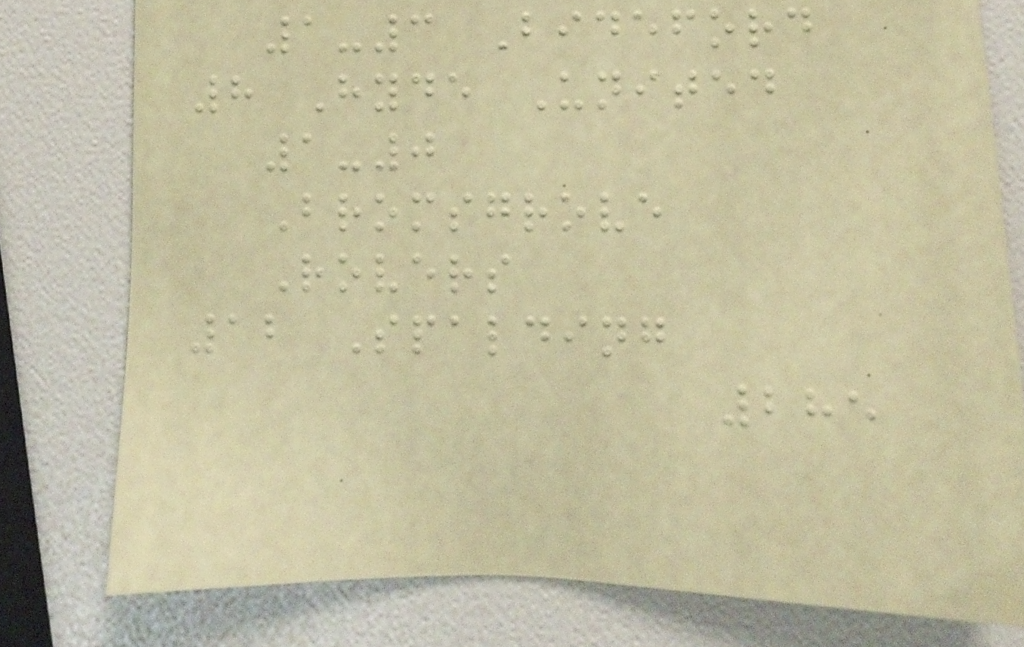1-3 Bideford
8 Hyde United
1-0
Bromsgrove
Rovers
12 Spalding
285
